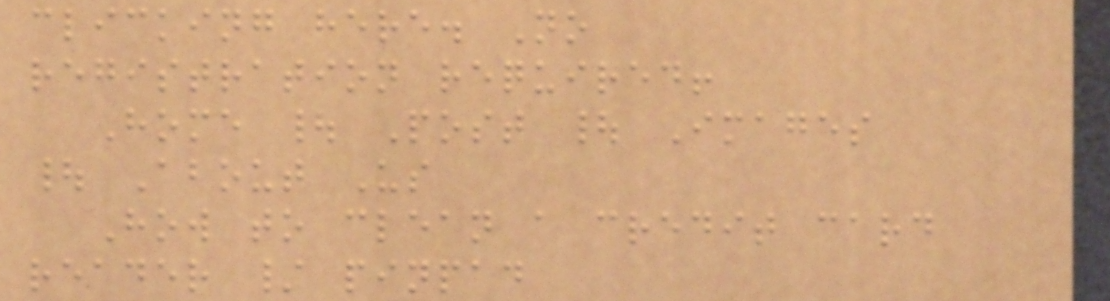clicking here. No
registration required!
Home | Post | Images
| About Us
How to clean a credit card
reader / pinpad
